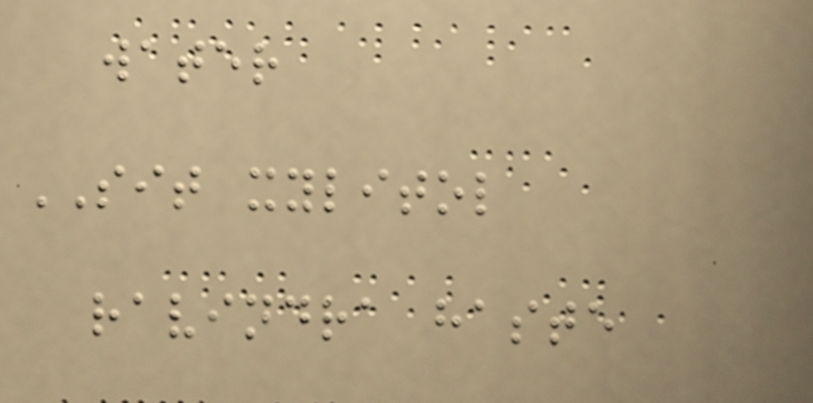water
SIT xylitol
ravindra haste
